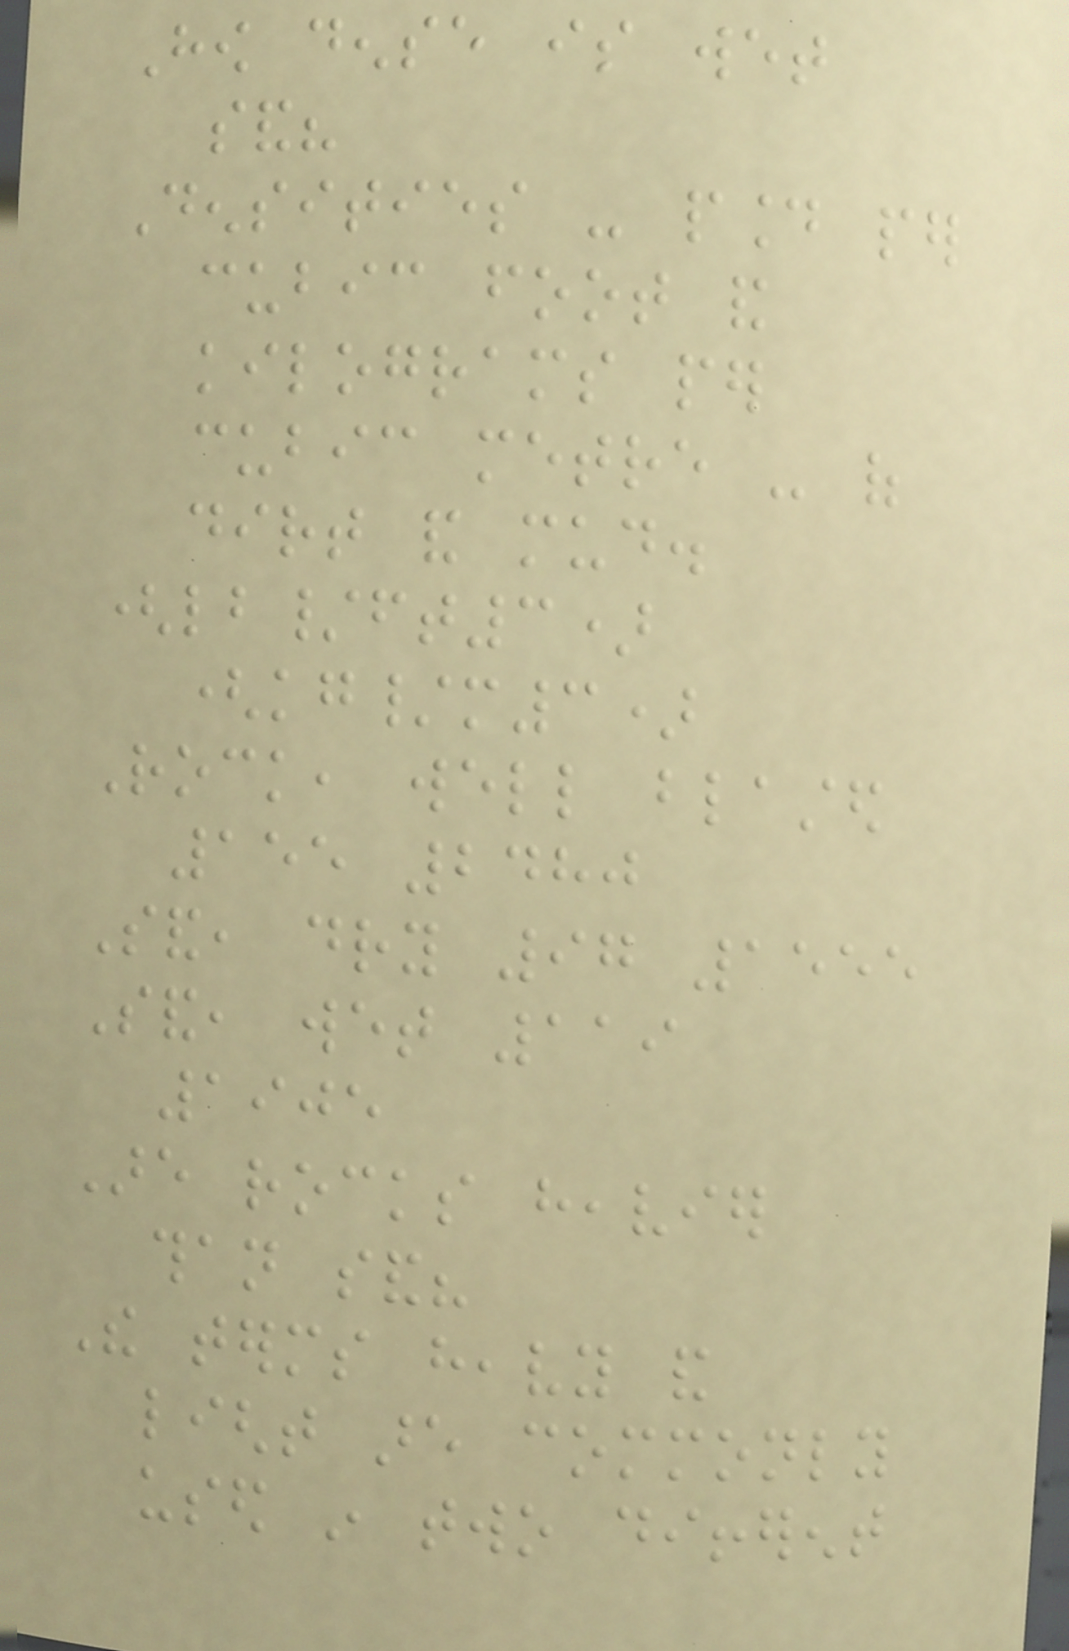How dense is wet
sand?
Densities - pound per
cubic foot and
kilograms per
cubic metre - of
dirt and mud.
(lb/ft3)
(kg/m3)
Rock, well blasted
155 2480
Sand, dry 97 1555
Sand, wet 119
1905
Are rocks heavier
than sand?
The terms heavy and
light are commonly
used in two different
